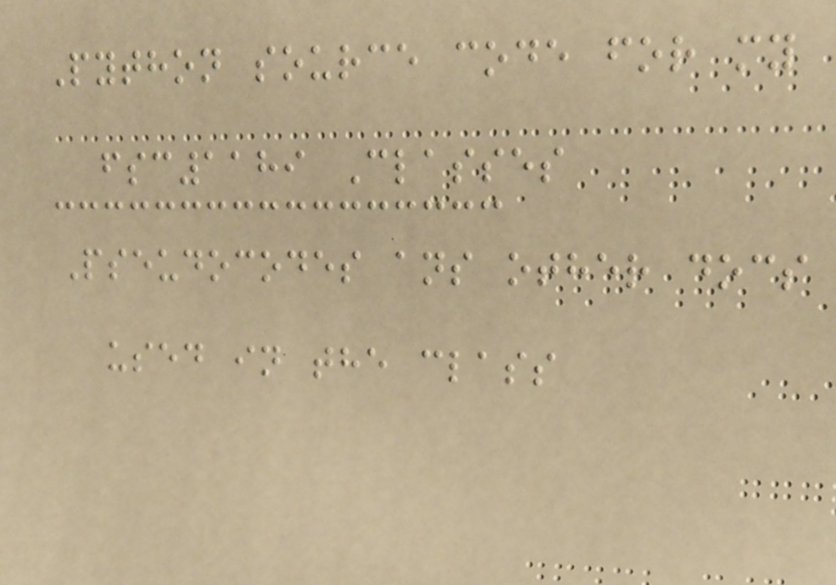Python source code for my
fsc1189 Classes
Pseudocodes ans other docs
used in the class
